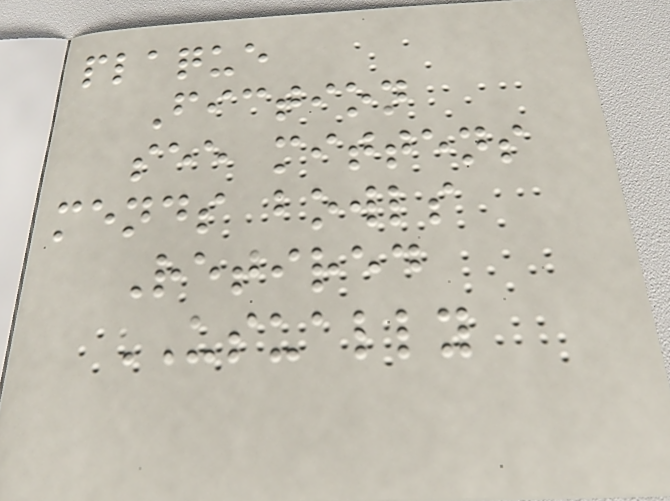plaque
Fiction
see mittens
mends bowls
Retired
USUALLY
